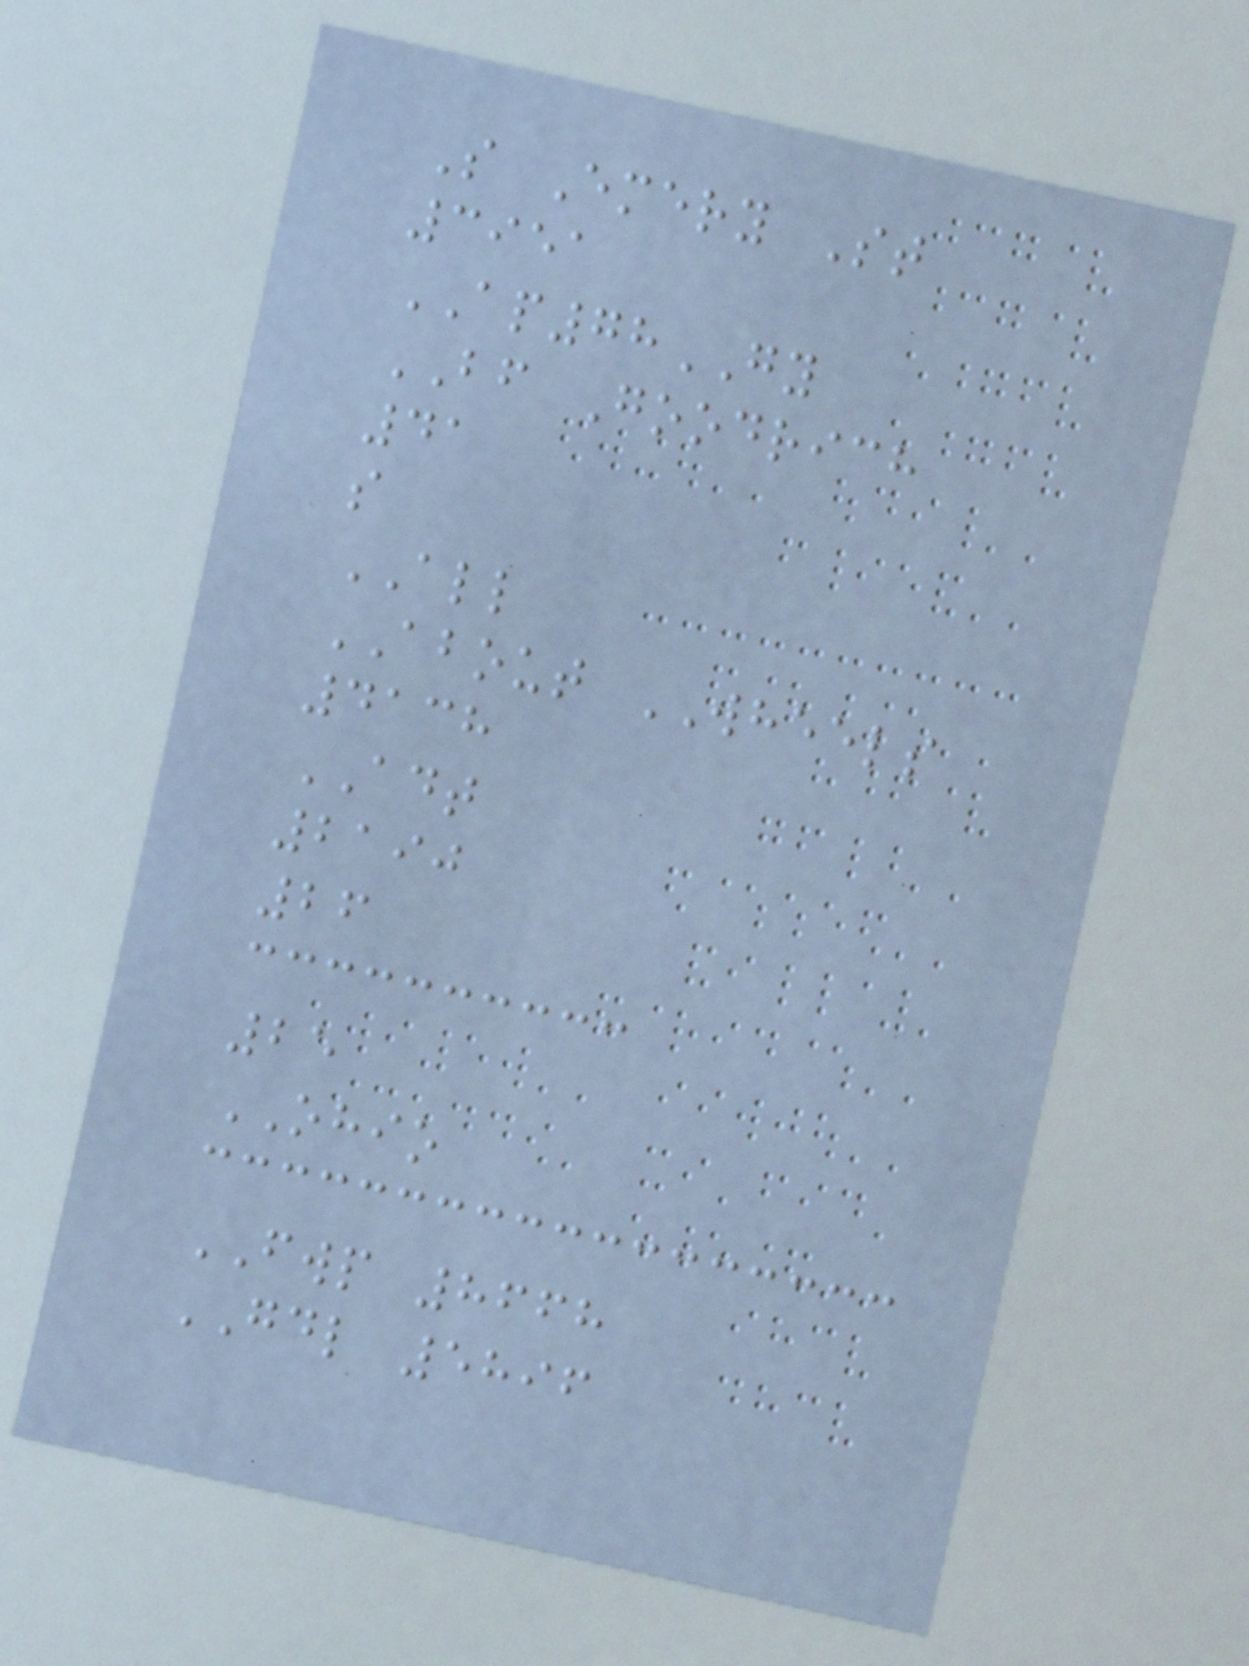S Emery St
3951
AP78GY
BF Goodrich
41
s
ALL
ABOUT WHEELS
4138
ADT
2190
26
25
OHIO
FWP 8668
GDL 5896
